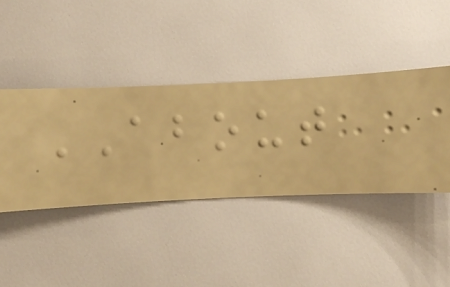ABOUT
